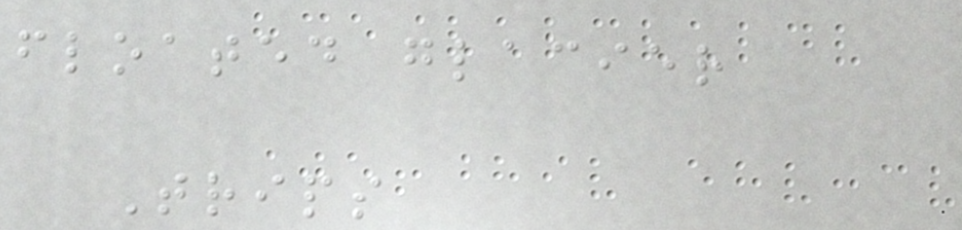floated glacier
Trips
